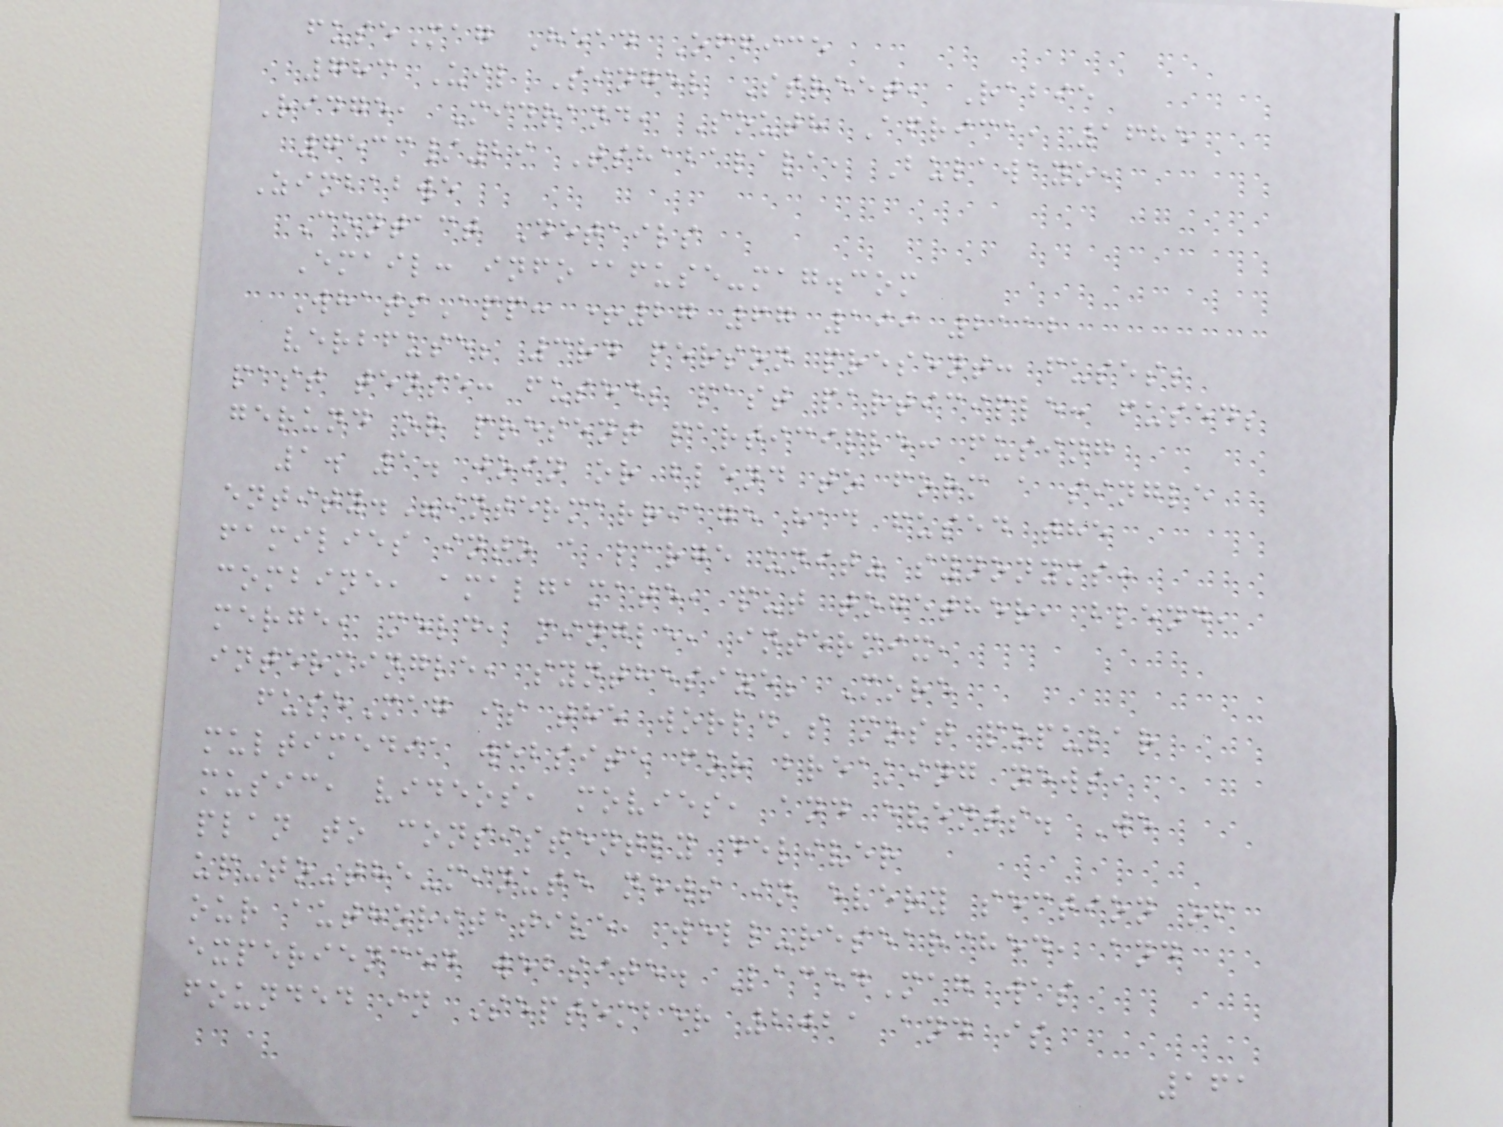fuseMag Head Office
783 Uil Singel Street, Rabie
Ridge, Midrand, South Africa, 1685
7533/29 Tshabalala, Bulawayo,
Zimbabwe
Contact Details
Email: info@fuse-mag.com
WhatsApp: +27 67 199 2112
verbfuse; 3rd person present: fuses;
past tense: fused; past participle: fused;
gerund or present participle: fusing
1. 1. join or blend to form a single
entity."intermarriage had fused the
families into a large unit" synonyms:
combine, amalgamate, put together, blend,
merge, meld, mingle, intermix,
intermingle, synthesize; More
fuseMag is the world's most popular
multimedia website for breaking news,
music, videos, movies, and events. We
plan to consistently deliver
up-to-the-minute news in every section of
our authoritative, well-researched, and
experienced website. LacedMag was
founded in September 2021 and is
161
